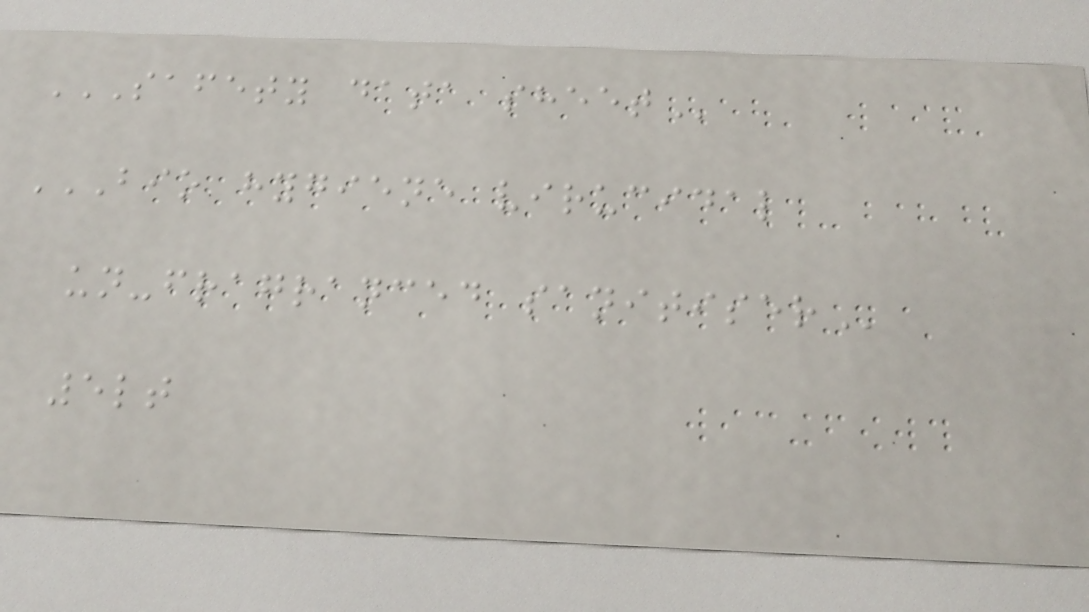SAFETY DATA SHEET
BIO HYGIENE VIRUCIDAL
UN-FRAGRANCED SANITISER
5lt
